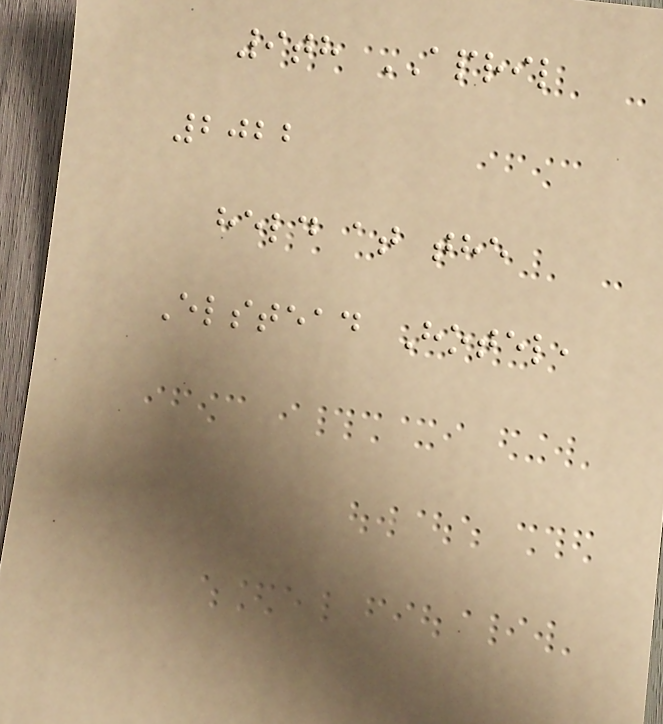9th APRIL
2022
held at the
Elstead Hotel,
